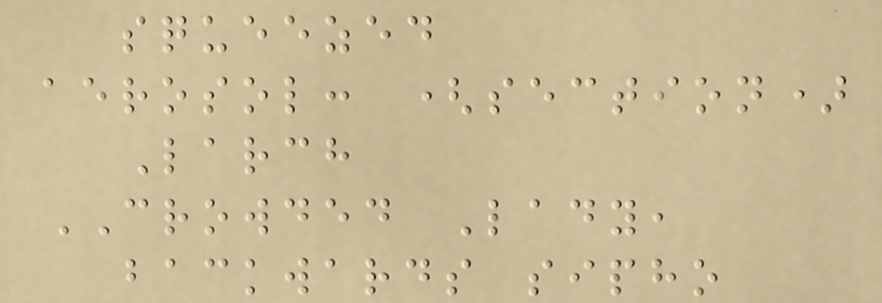squeezed
aerosol: (section)
Larch
CROWDED Lady,
backwards sipho
